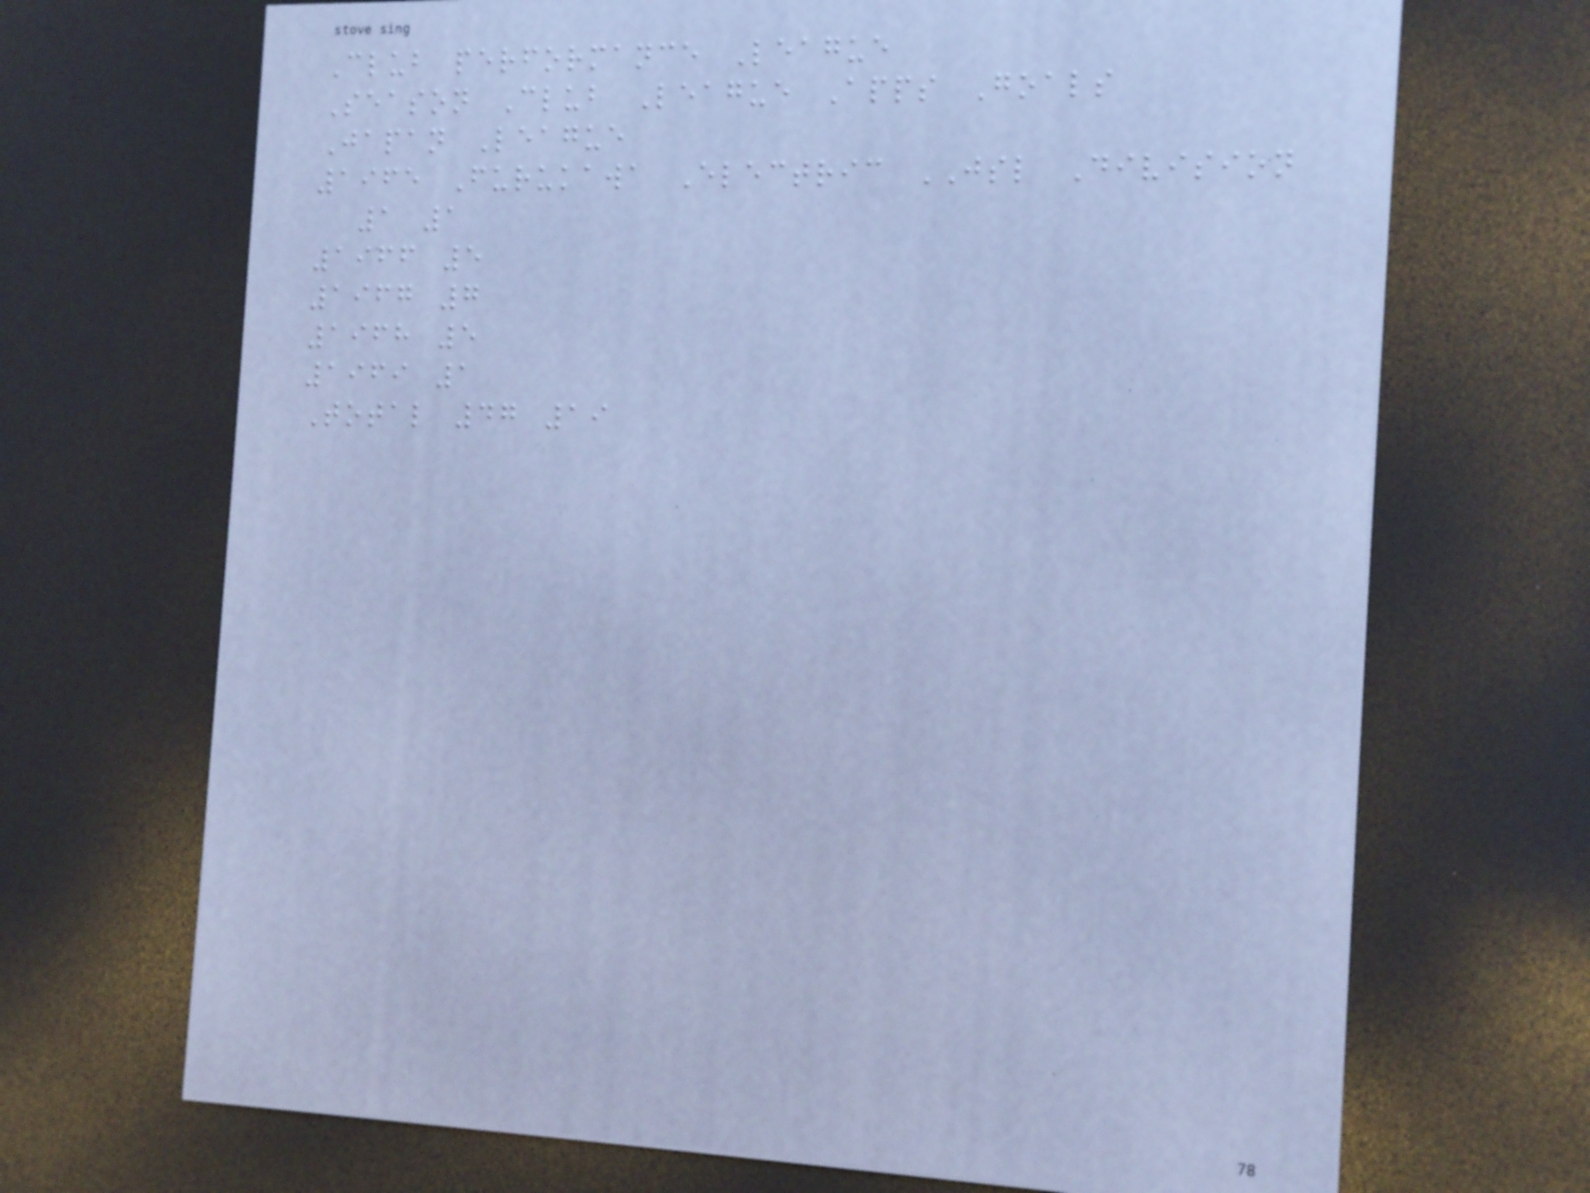Club performance League
Season Club League Apps Goals
Japan League
1965 Furukawa Electric JSL Division
1 1
1966 5
1967 7
1968 5
1969 1
Total 47 19
